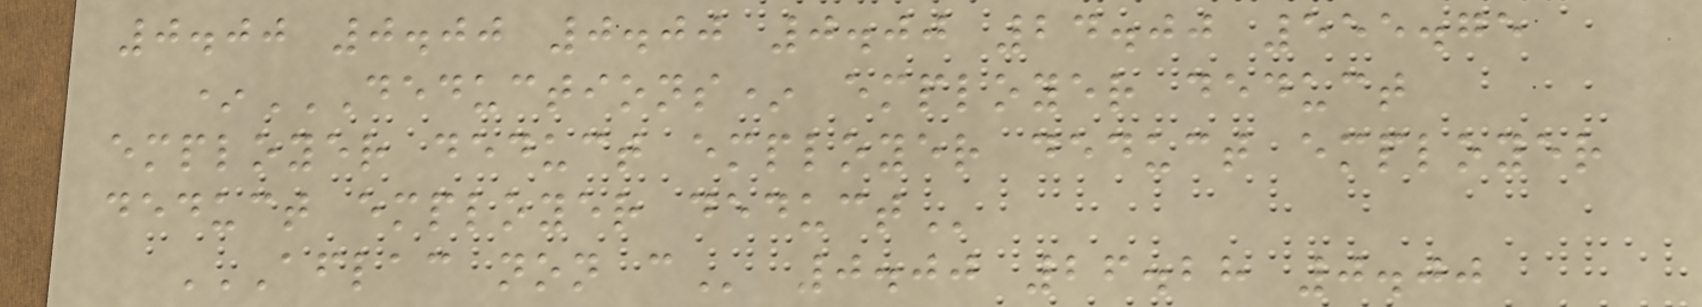0.00 0.00 0.00 0.00 24.00 555.75
*DEDUCTIONS* EMPLOYER DEDUCT
EMPLOYER DEDUCT EMPLOYER DEDUCT EMPLOYER
DEDUCT EMPLOYER DEDUCT
AFLAC NON C 0.00 26.28 0.00
